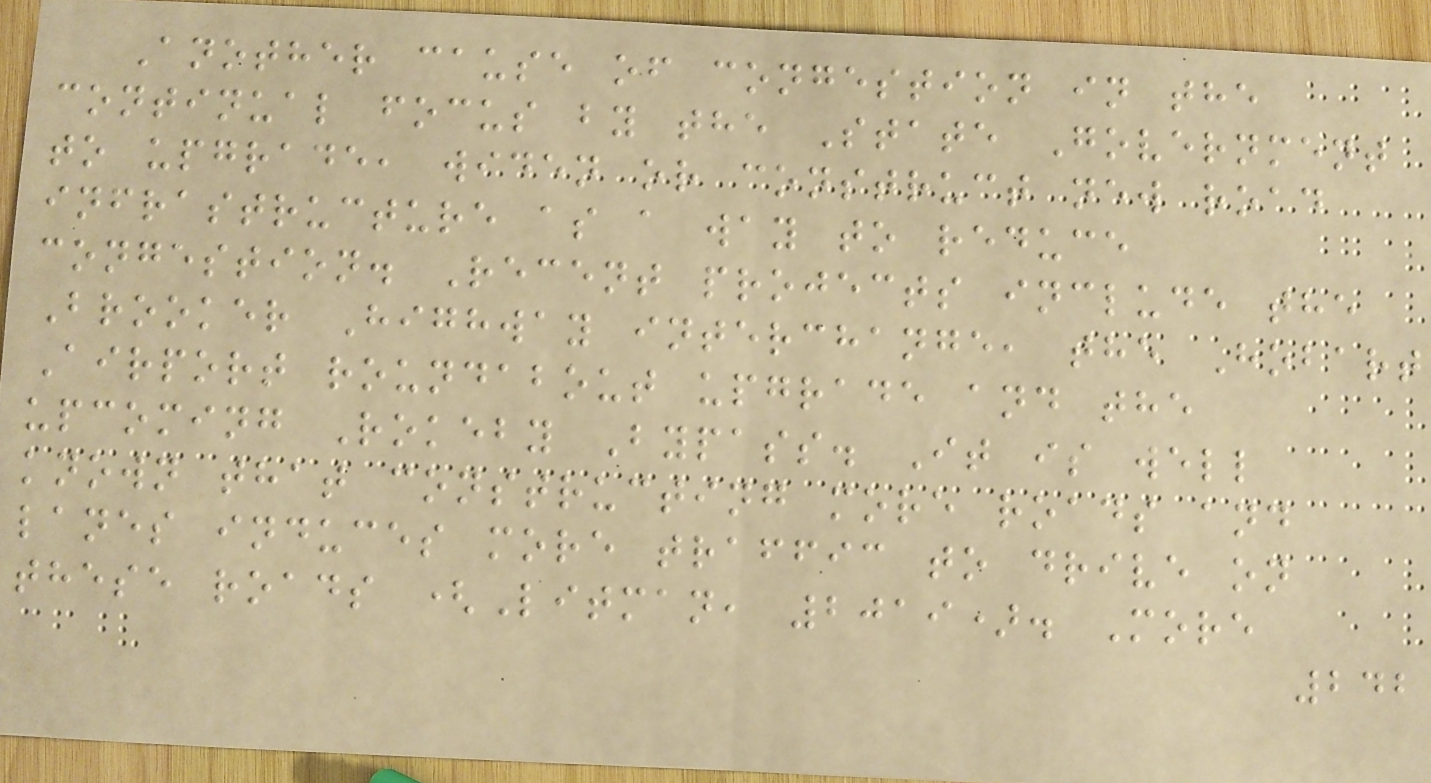Another cause of congestion in the
continual focus by the State Government
to upgrade, widen or construct new road
infrastructure as a way to reduce
congestion. Recent projects include the
Brooker Highway interchange, the Hobart
Airport roundabout upgrade and the
upcoming Rokeby Bypass. It is well
known that constructing more roads and
lanes induces more traffic to drive on
these roads (Litman, 2019). More
242
